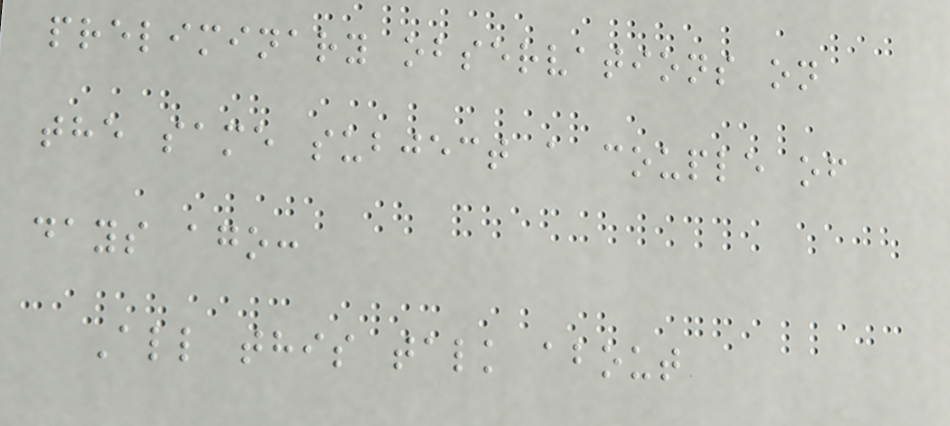preliminary observations on
the same subject a couple of
days ago:
All this talk about
